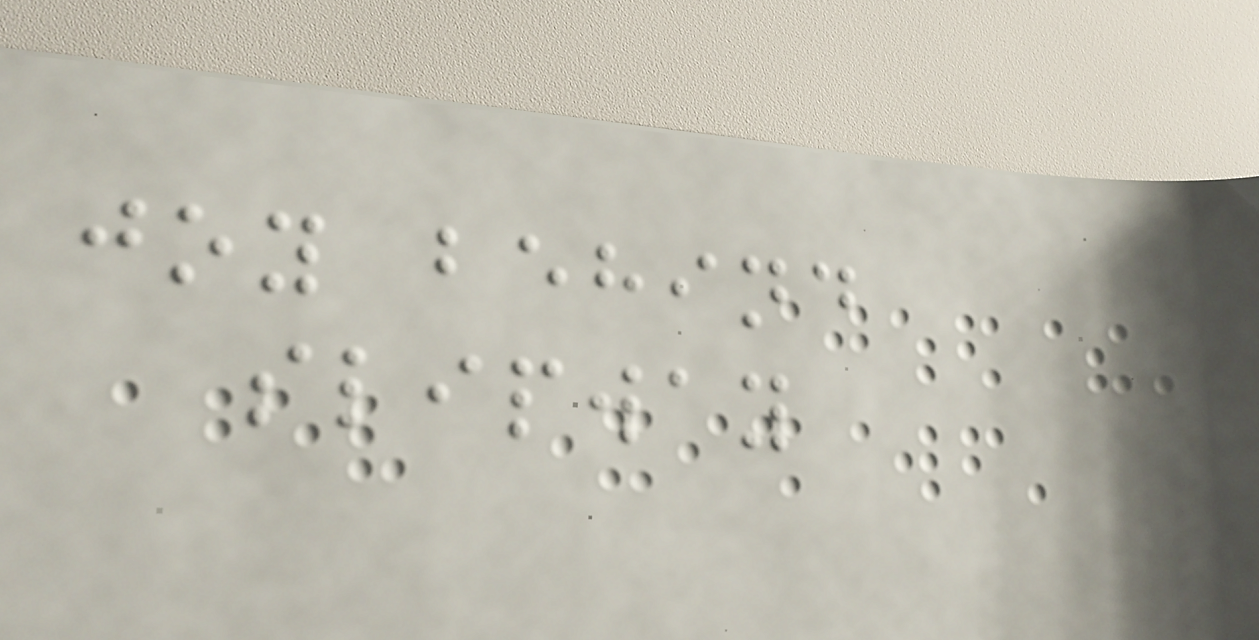joy behind
slipway
